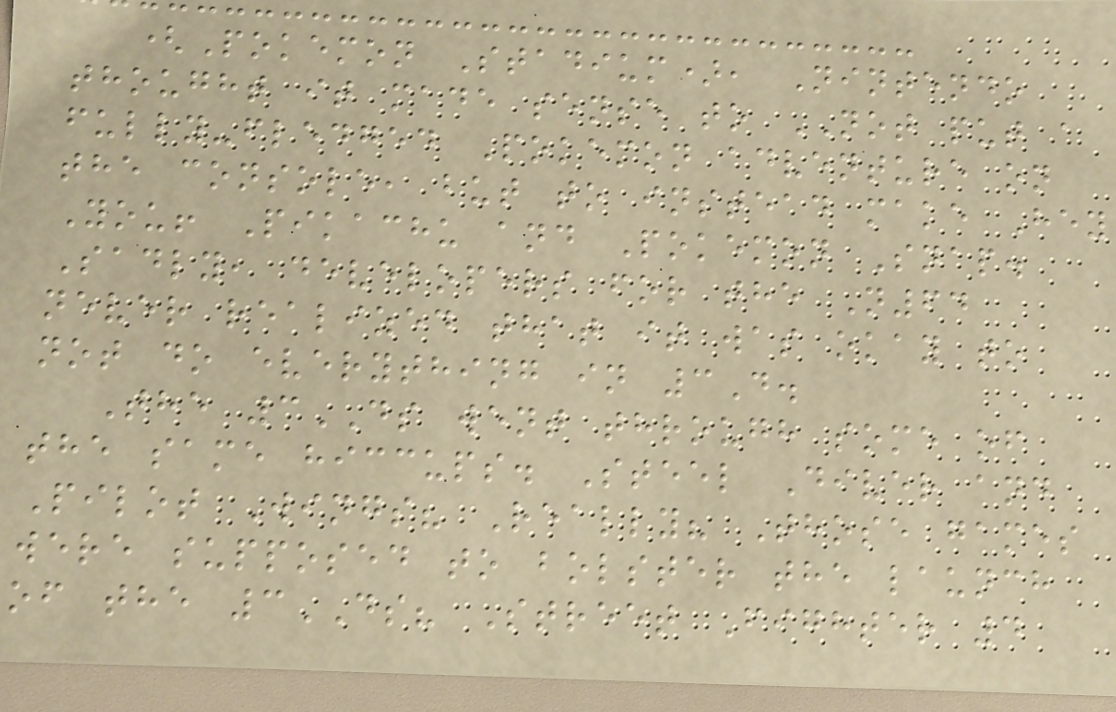(Pokemon Stadium), Nintendo
thought it made sense to NOT put a
fully-fledged Pokemon adventure on
the console, but to instead make Hey
You! Pikachu and Pokemon Snap.
Sadly, developers for the N64
never realized that it was okay to
not do everything in 3D.
The 3DS went through some of
the same hiccups. Steel Diver and
Pilot Wings? Really? Those games
were supposed to bolster the launch
of the 3DS? Street Fighter 4
